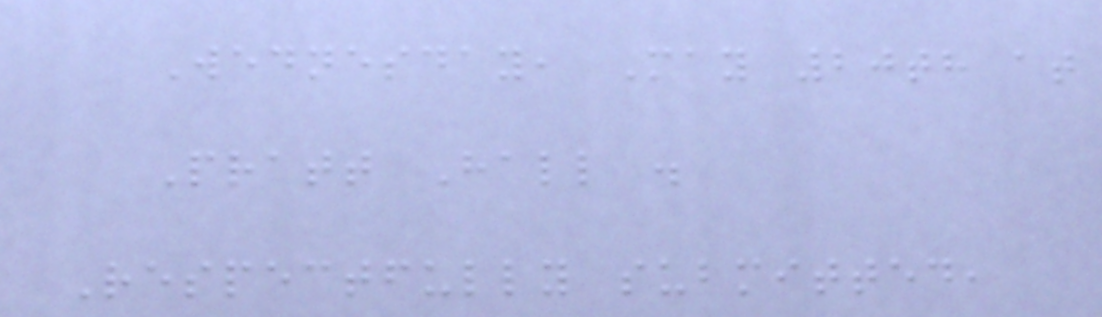Wednesday, May 20th at
Pratt Hall .
Respectfully submitted,
